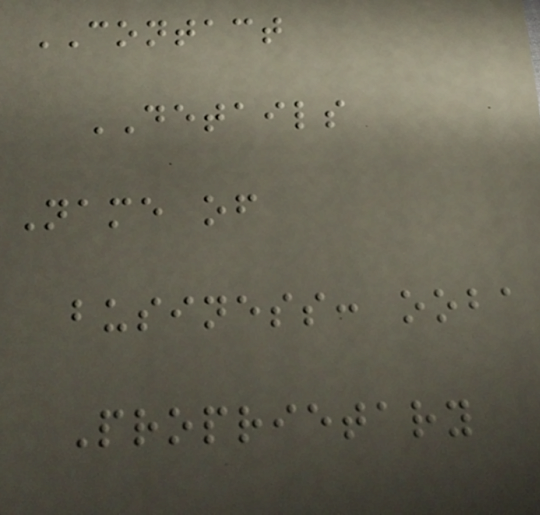CONTACT
DETAILS
Name of
business: ooba
Proprietary
